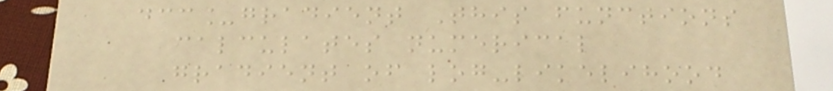dcc_gradient This functions
calculates numerical
gradient of log-likelihood
